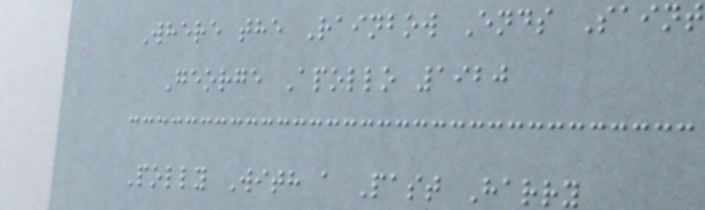Where the Rainbow Ends Saint
George Apollo 1920
Polly With a Past Harry
